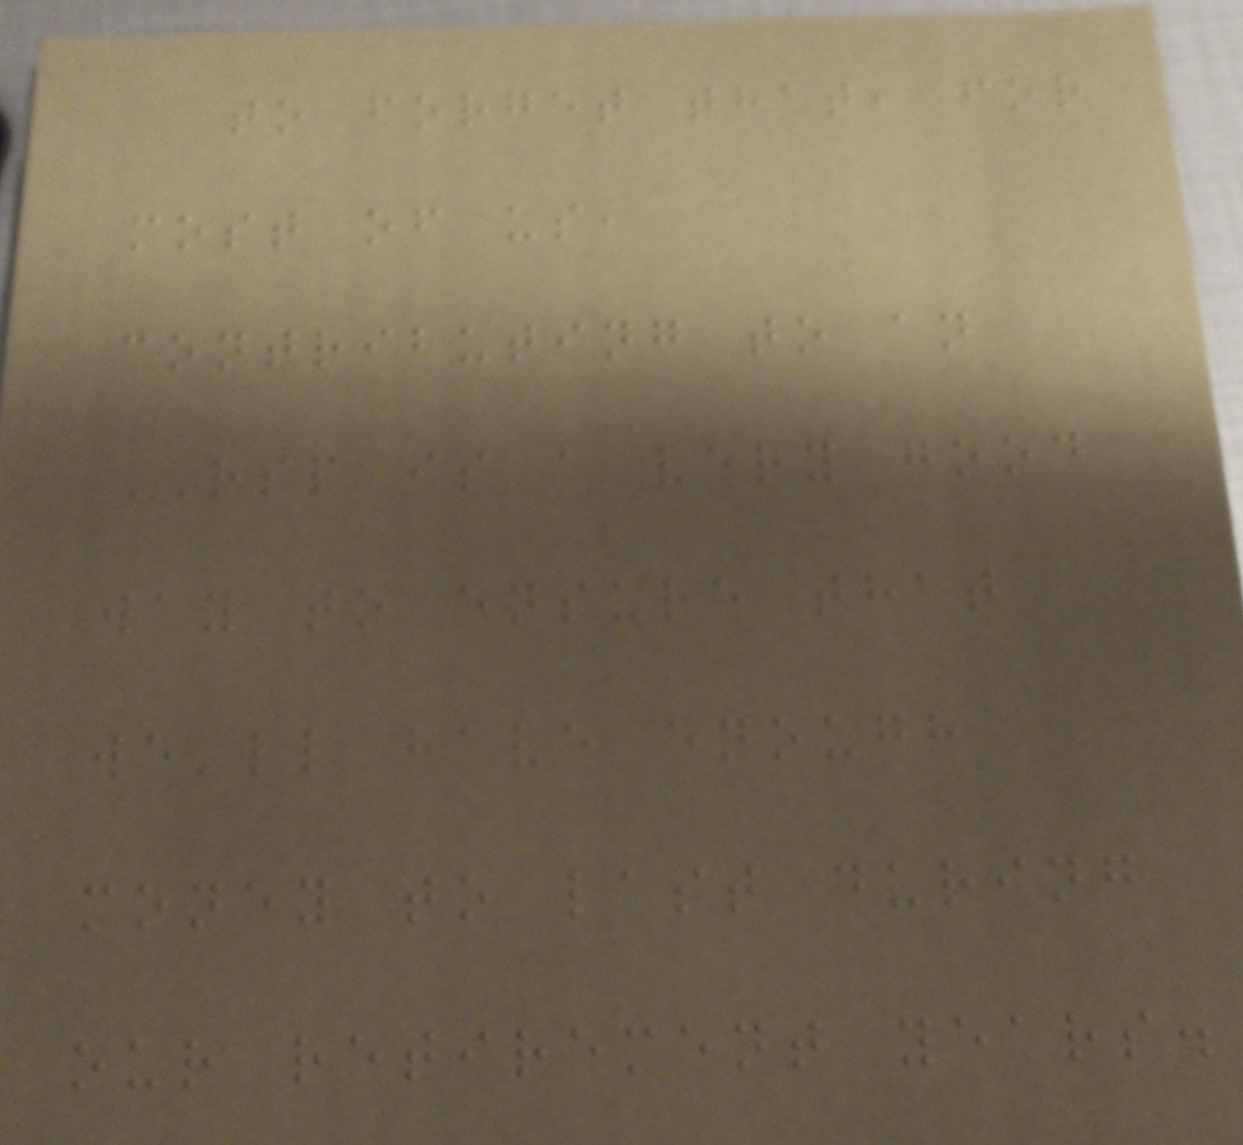to forget that, for
most of us,
contributing to an
RSP is a very good
way to ensure that
we'll have enough
money to last during
our retirement years.
